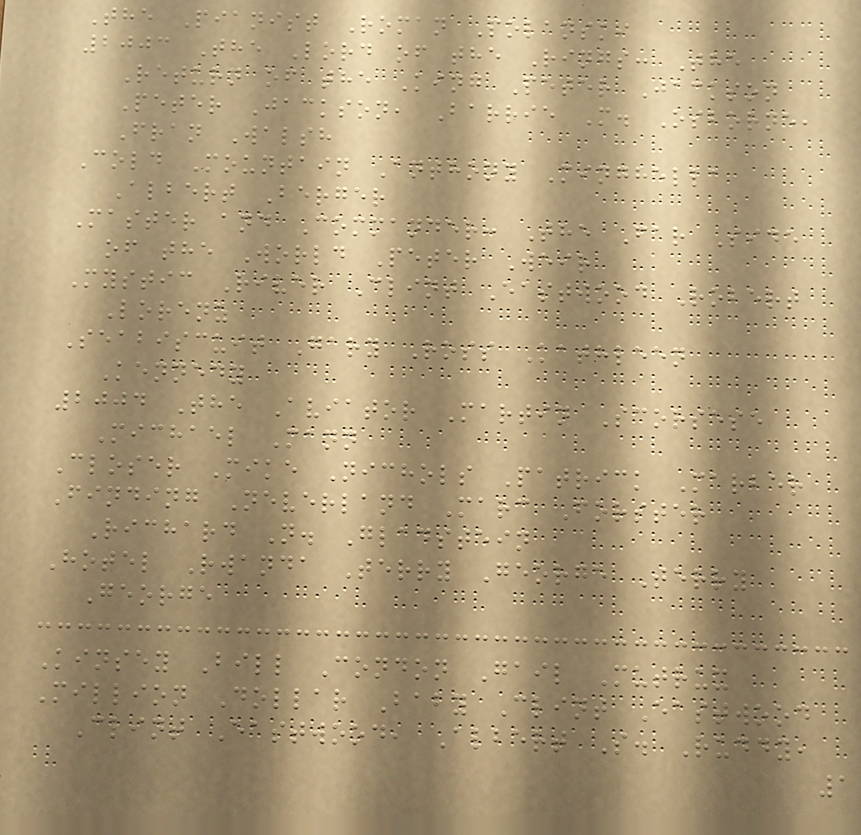The Pianist Roman Polanski
2003 The Lord of the Rings: The
Return of the King Peter Jackson
Peter Jackson, Barrie M. Osborne,
Fran Walsh
Cold Mountain Anthony Minghella
Albert Berger
Master and Commander: The Far Side
of the World Peter Weir
Mystic River Clint Eastwood Robert
Lorenz
Seabiscuit Gary Ross Kathleen
Kennedy
2004 The Aviator Martin Scorsese
Michael Mann
Closer Mike Nichols Patrick Marber
Finding Neverland Marc Forster
Richard N. Gladstein
Hotel Rwanda Terry George Terry
George
Kinsey Bill Condon Gail Mutrux
Million Dollar Baby Clint Eastwood
Clint Eastwood, Albert S. Ruddy,
1
